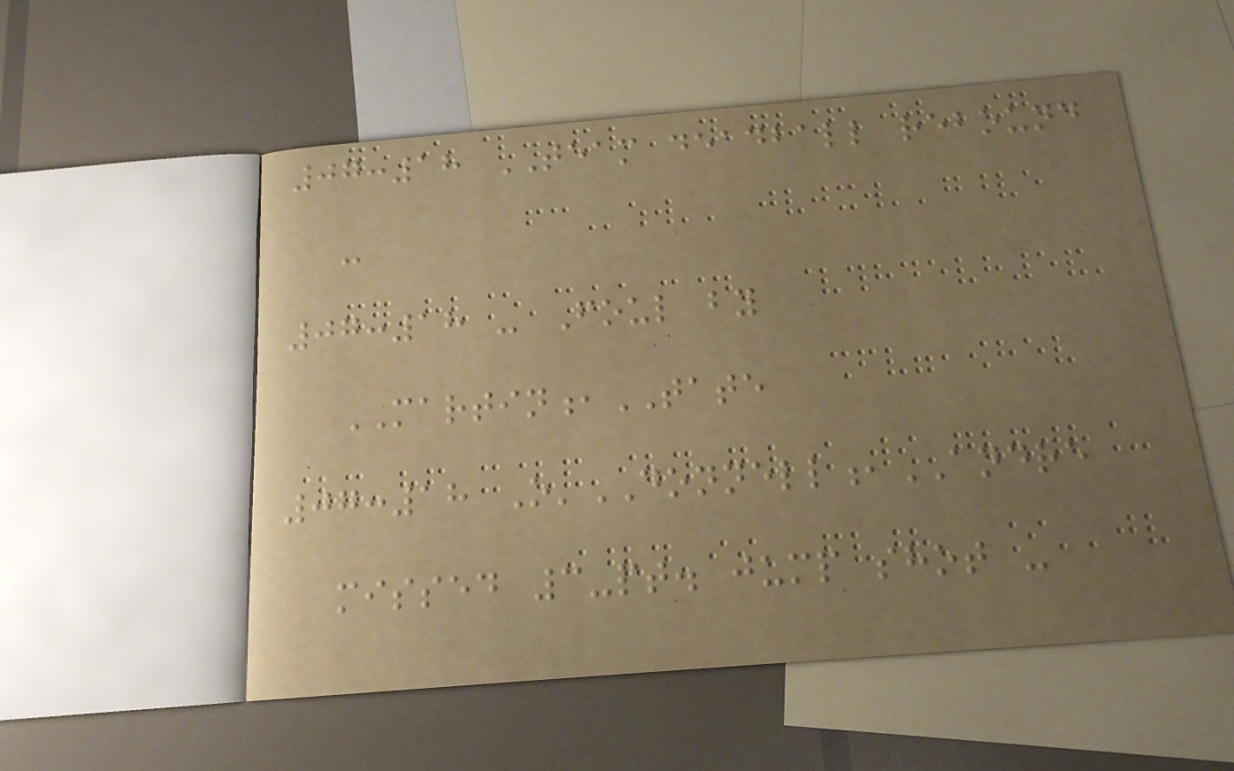07:18 TEAM deadball rebound
-
07:18 - Foul by
MARTIN,TATE
07:18 O'DONNELL,ANDRE
missed 3-pt. jump shot -
